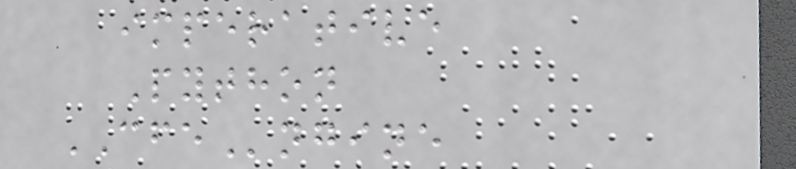imperative
Python
CFEngine
